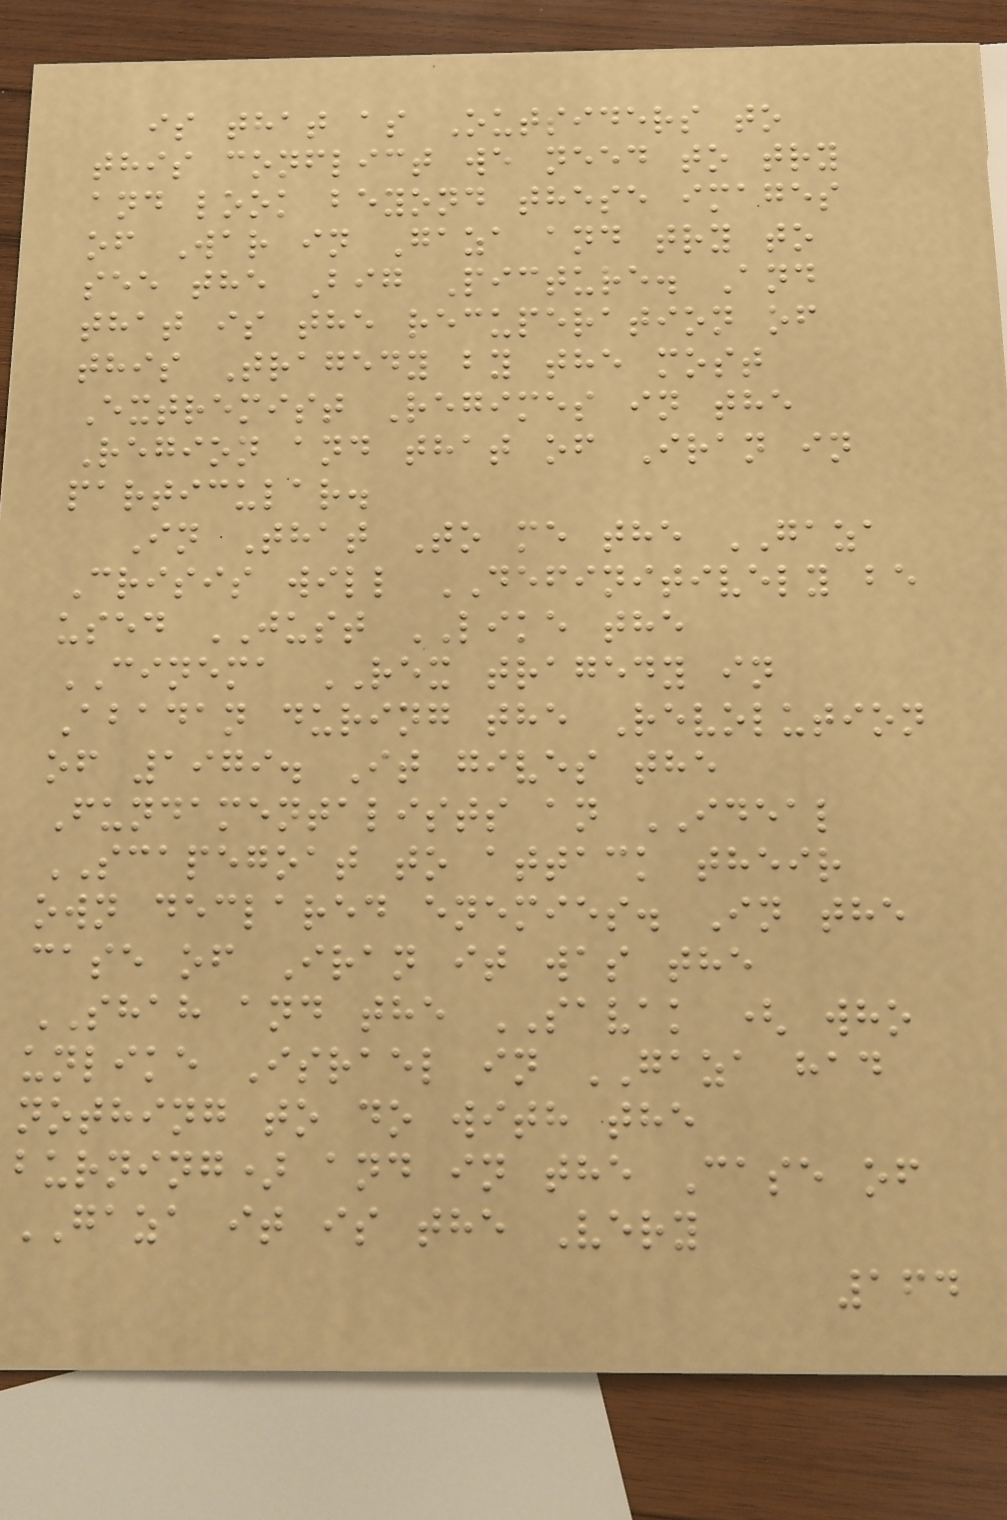is that as Outsiders to
this conflict we need to try
and look beyond these images
of War in Gaza and try to
see the Big Picture. And
that is the recuperation of
this Tragedy by the most
Extremist Regimes in the
Region and that of Iran in
particular.
In That To me the GAZA
Crisis will DEFINITIVELY be
used JUST LIKE the
CINEMA REX tragedy in
Abadan during the Revolution
of 1979. It gives the
Fundamentalists an IDEAL
SCAPEGOAT to attack their
own declared enemies. In the
case of Iran it was the
SHAH and the SAVAK ( who
unlike Israel in GAZA had
nothing to do with the
burning) and in the Case of
GAZA it is the Very
164
